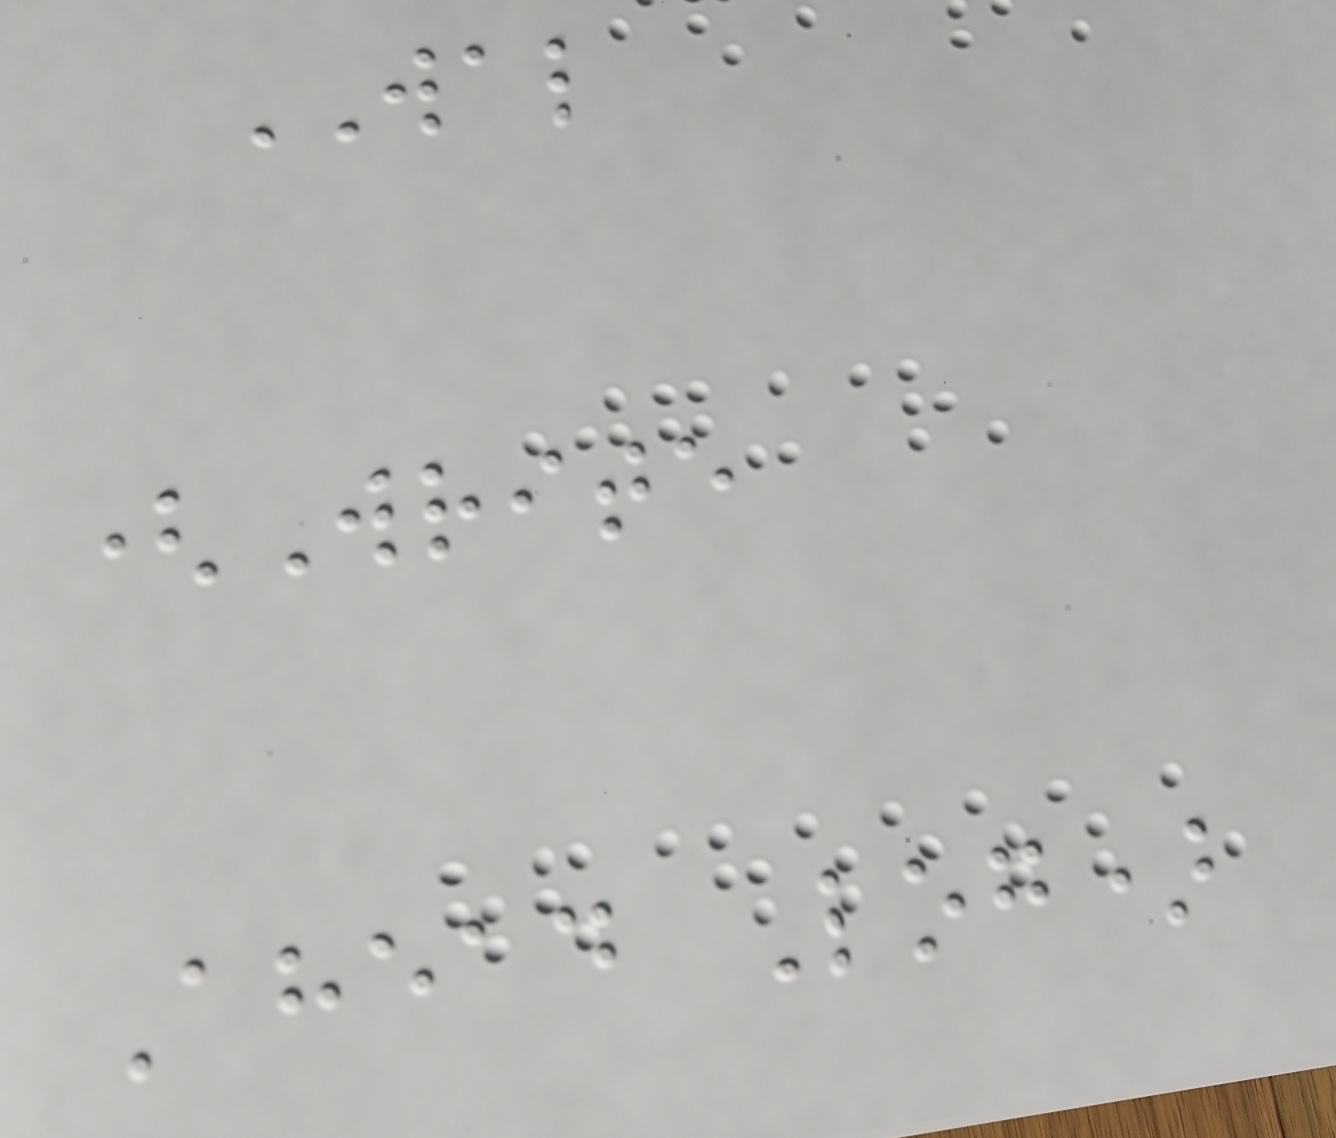WAL
(Write
Ahead Log)
